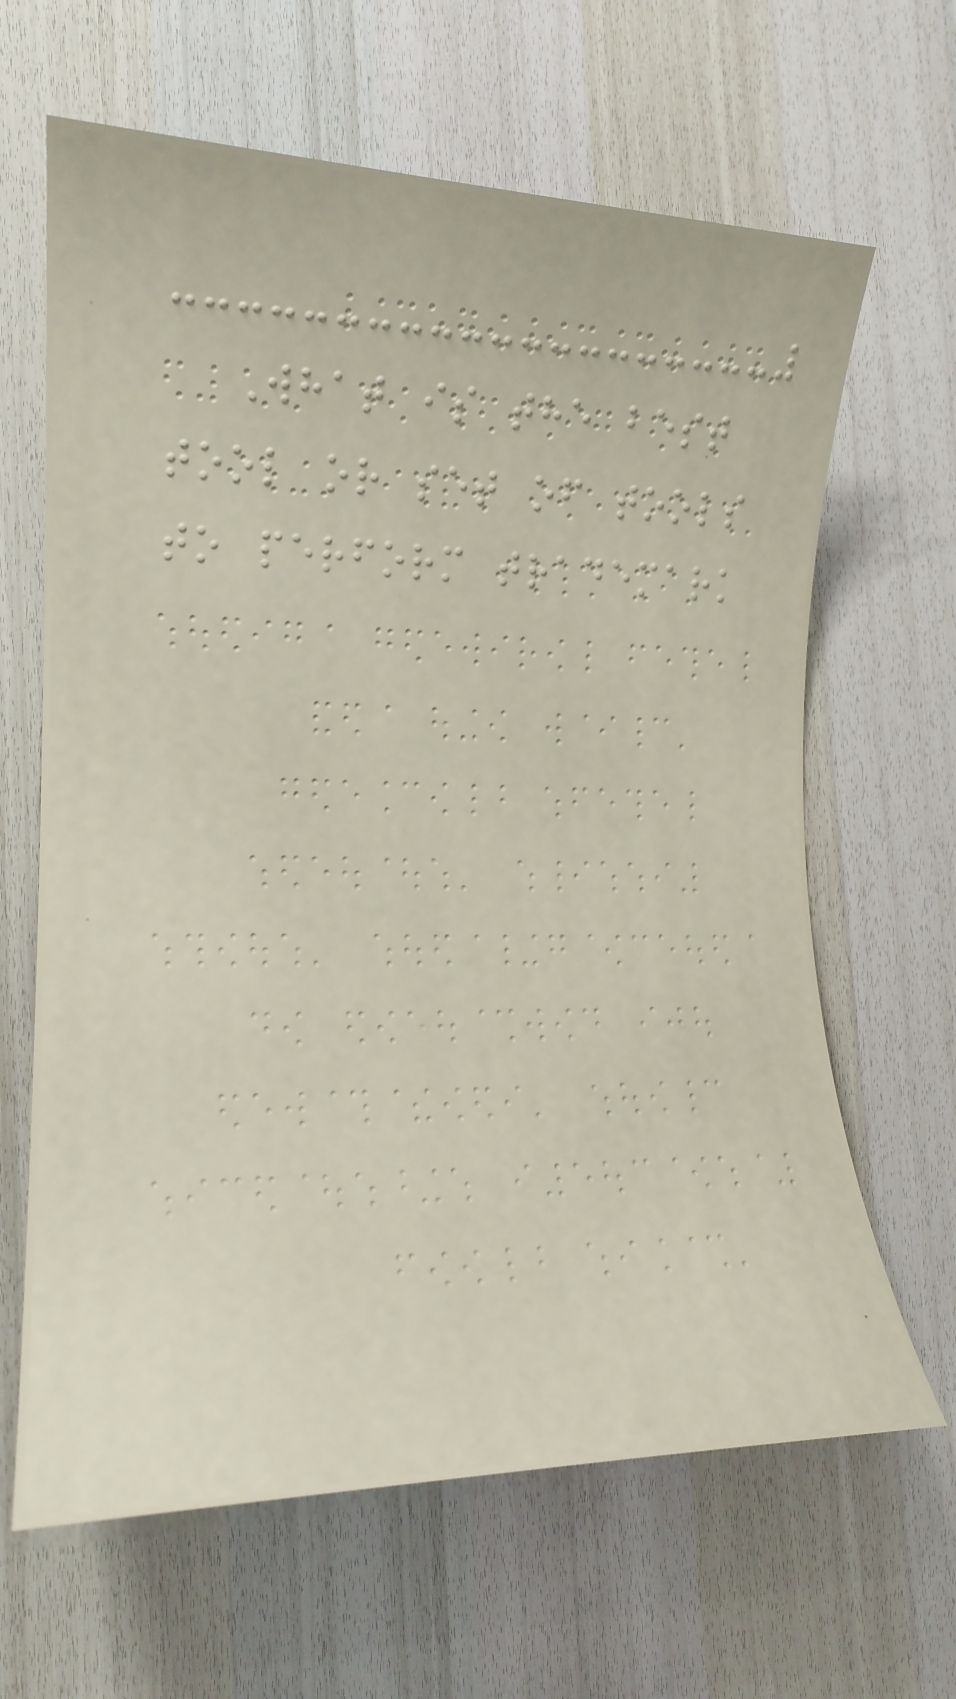What is the best
tool or set of tools
to perform trademark
